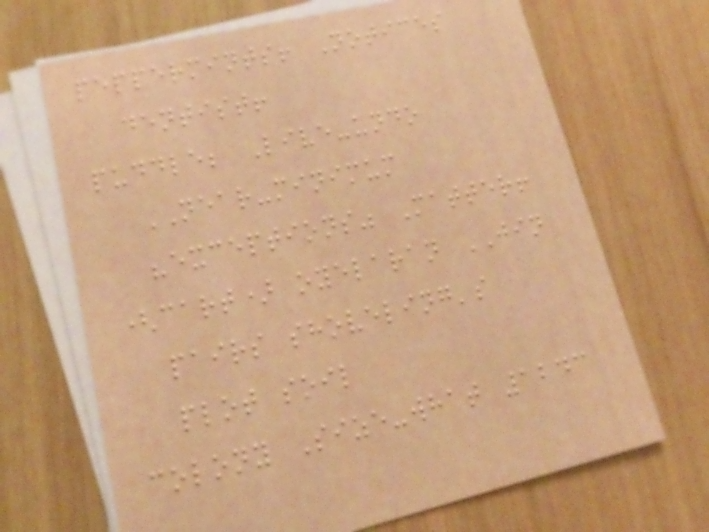peppermints! Notices
dentist!
puddle; Live-undo
NEAR-minimum
"exceptions" Matter!
(cart) oyelaran JIN
pairs shoveling's
plot soil
colony Size-what 1243
